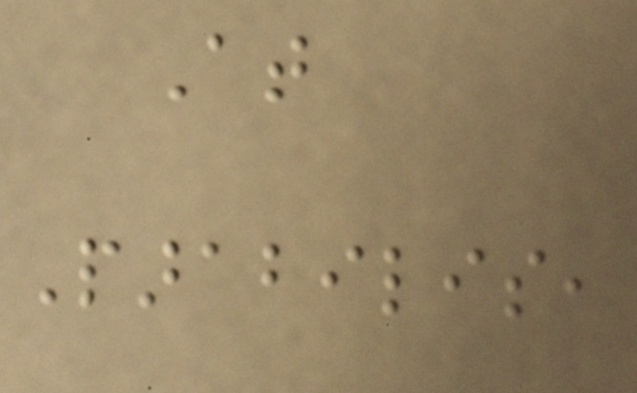At
Parabilis,
